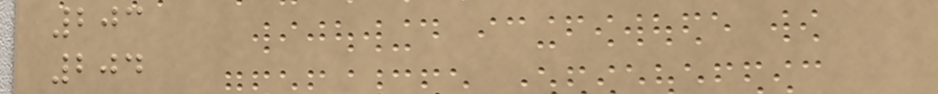203
204
